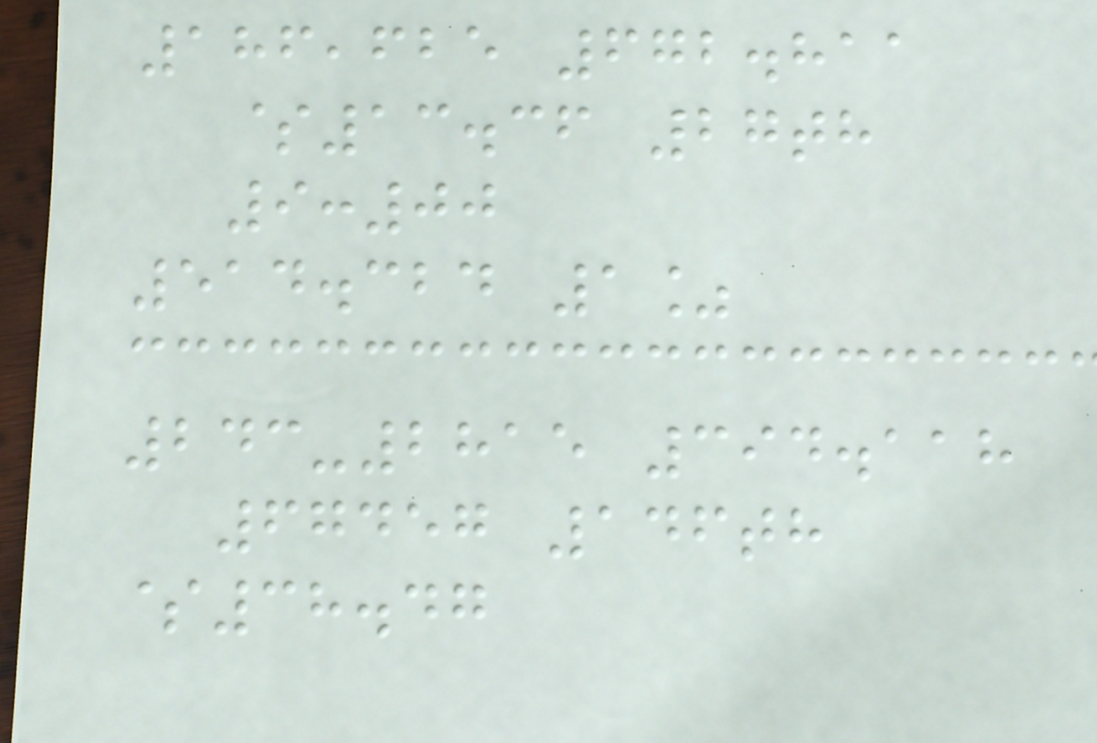186,625 672.811
$13.36 27th
9:00
514.324 1%
243-2815 394.118
67457 146th
$38.47
